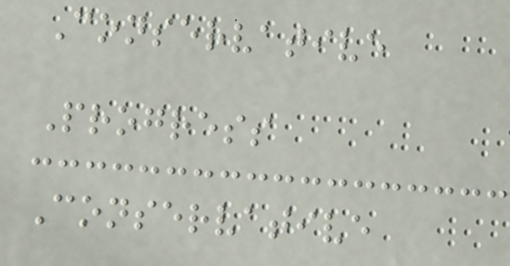Conservative
Progress
Conservative
